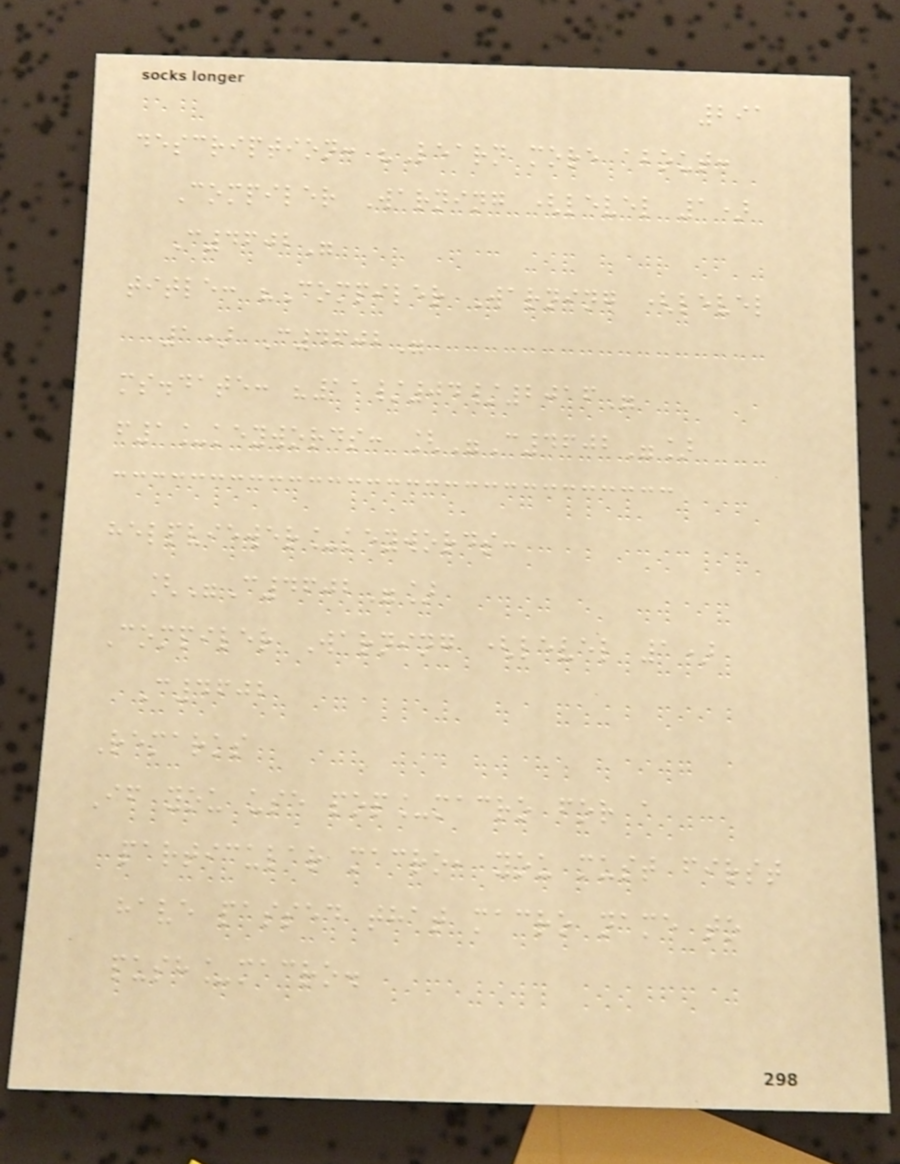291
description: "Learn more about:
Compiler Warning (level 1)
C4602"
title: "Compiler Warning (level
1) C4602"
ms.date: "11/04/2016"
f1_keywords: ["C4602"]
helpviewer_keywords:
["C4602"]
Compiler Warning (level 1)
C4602
Remarks
If you use pop_macro for a
particular macro, you must first
have passed that macro name to
push_macro.
